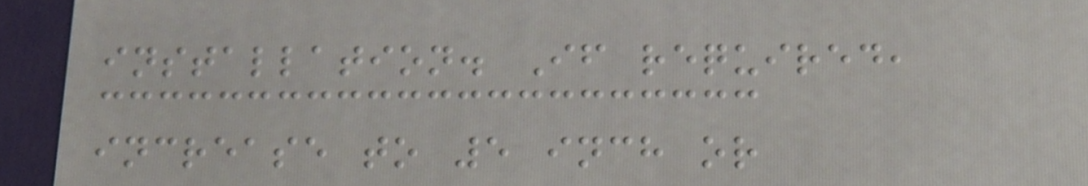installation. If required,
increase to 5 inch or
